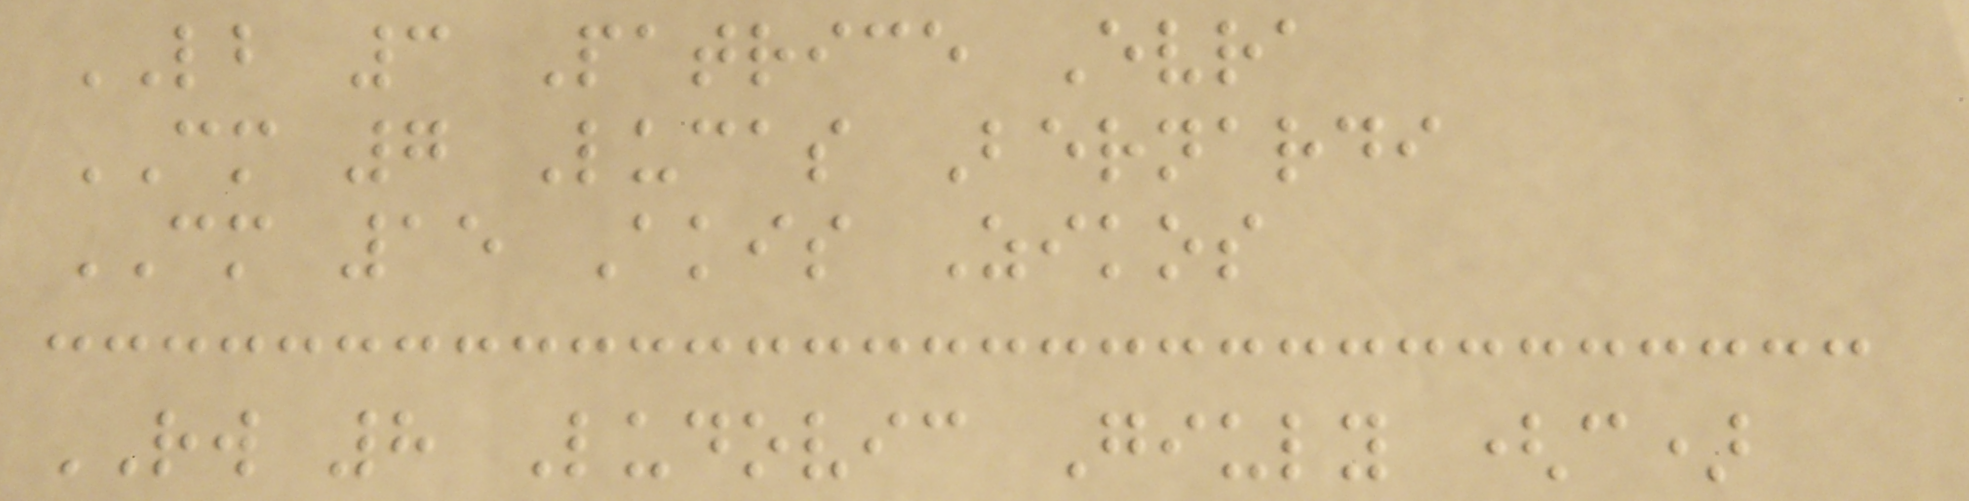LB 3 Patrice Evra
CM 7 Lucas Bernardi
CM 15 Akis Zikos
RW 8 Ludovic Giuly (c)
